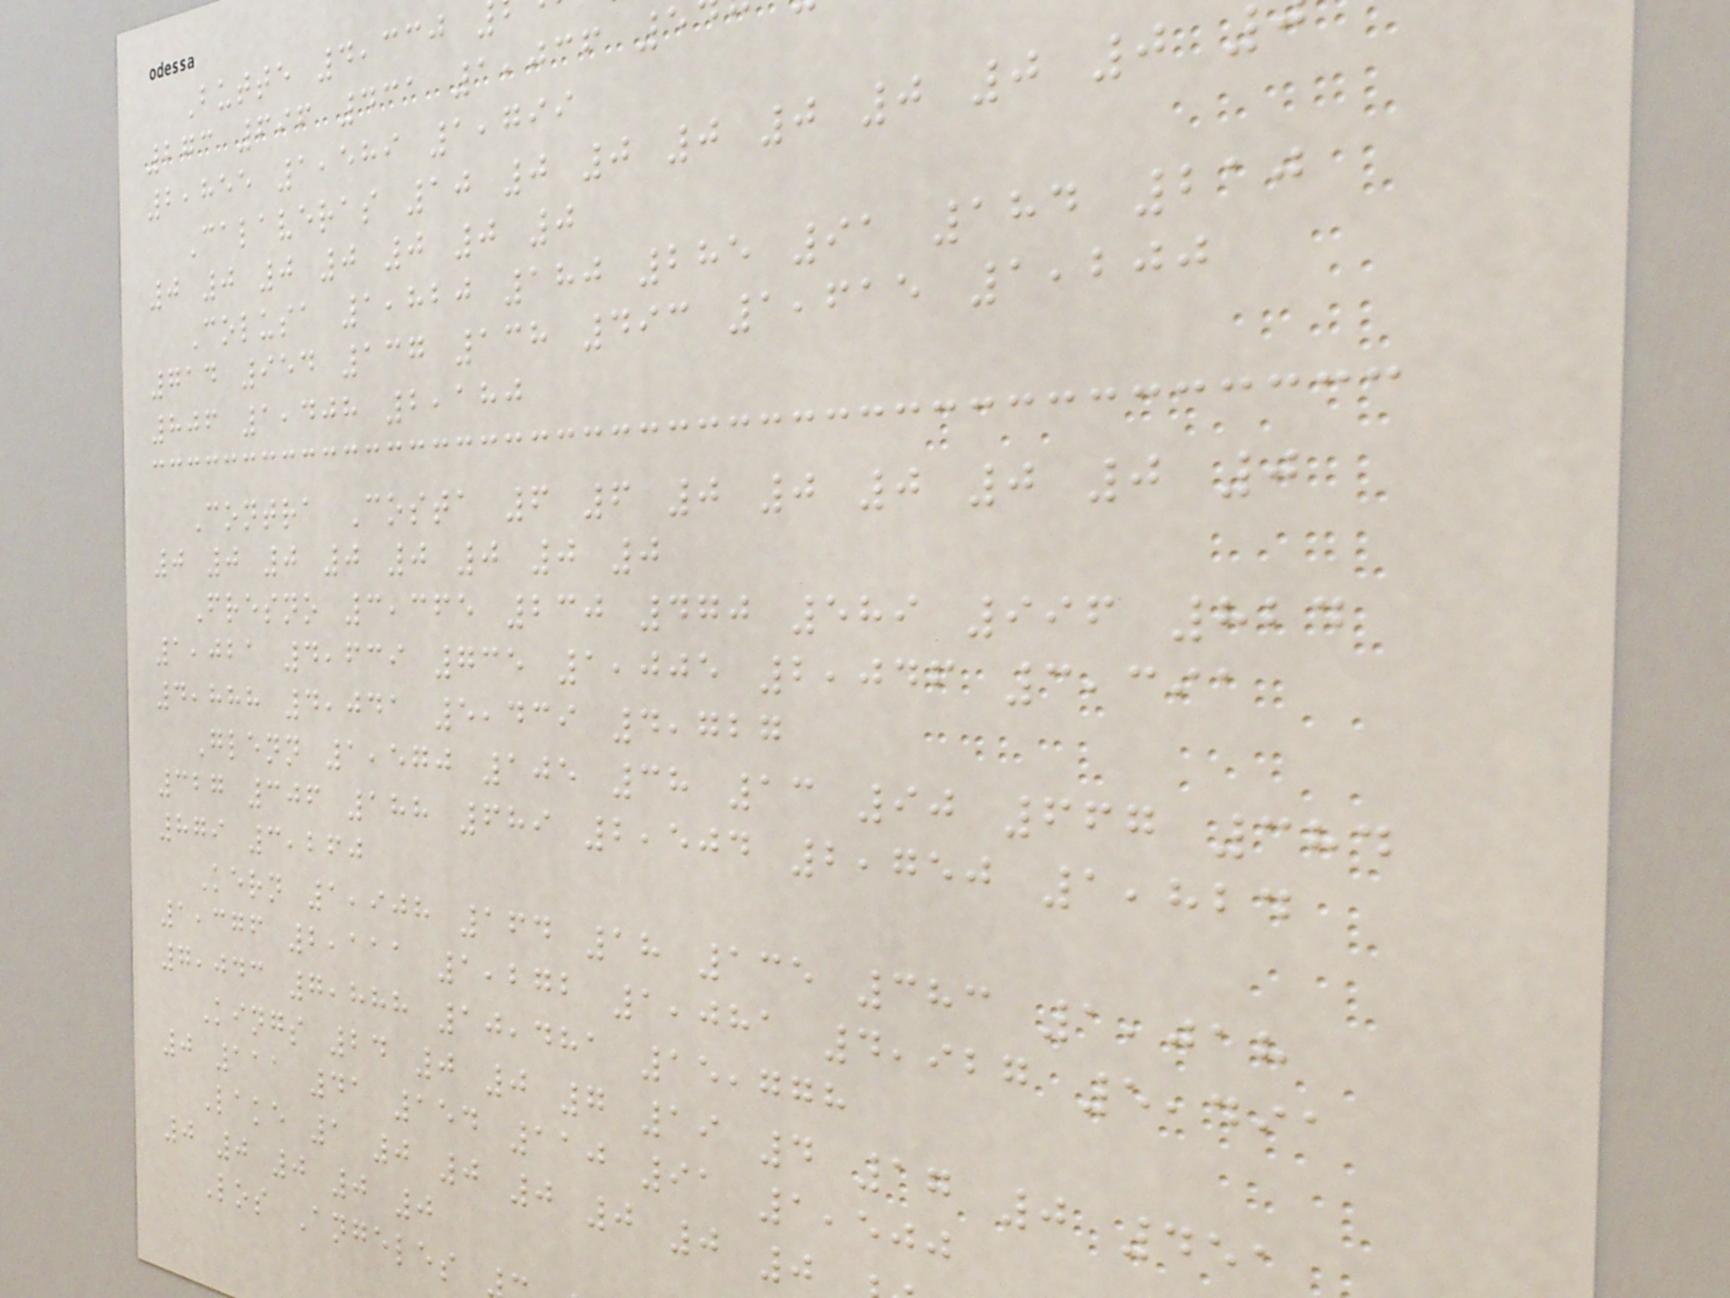Butte 4,330
273 696 431 1,036 5
2,855 1,589 1,799
Calaveras 10 0 0 0 0 0 0 0
0 0 0 0 0 0 0
Colusa 1,820 180 285 91 184 210
714 954 137 138 493 1,615 1,200
806 1,408 2,180
Contra Costa 6 6 0 0 0 0 0 0
0 0 0 0 0 0 0 0
Fresno 3,365 230 470 589 996 824
1,021 4,639 735 1,005 2,046 3,391
4,888 4,041 5,439 4,727
Glenn 1,570 105 38 13 90 667 384
327 306 188 689 2,504 2,750 1,824
879 3,260
Kern 1,908 164 18 135 383 1,018
1,376 2,111 1,272 1,081 4,927 5,491
7,043 7,888 10,481 15,778
Kings 24 0 0 7 19 4 17 0 451
0 111 41 154 110 91 1,500
Lake 1 0 0 0 0 0 0
0 0 0 0 0
Los Angeles
